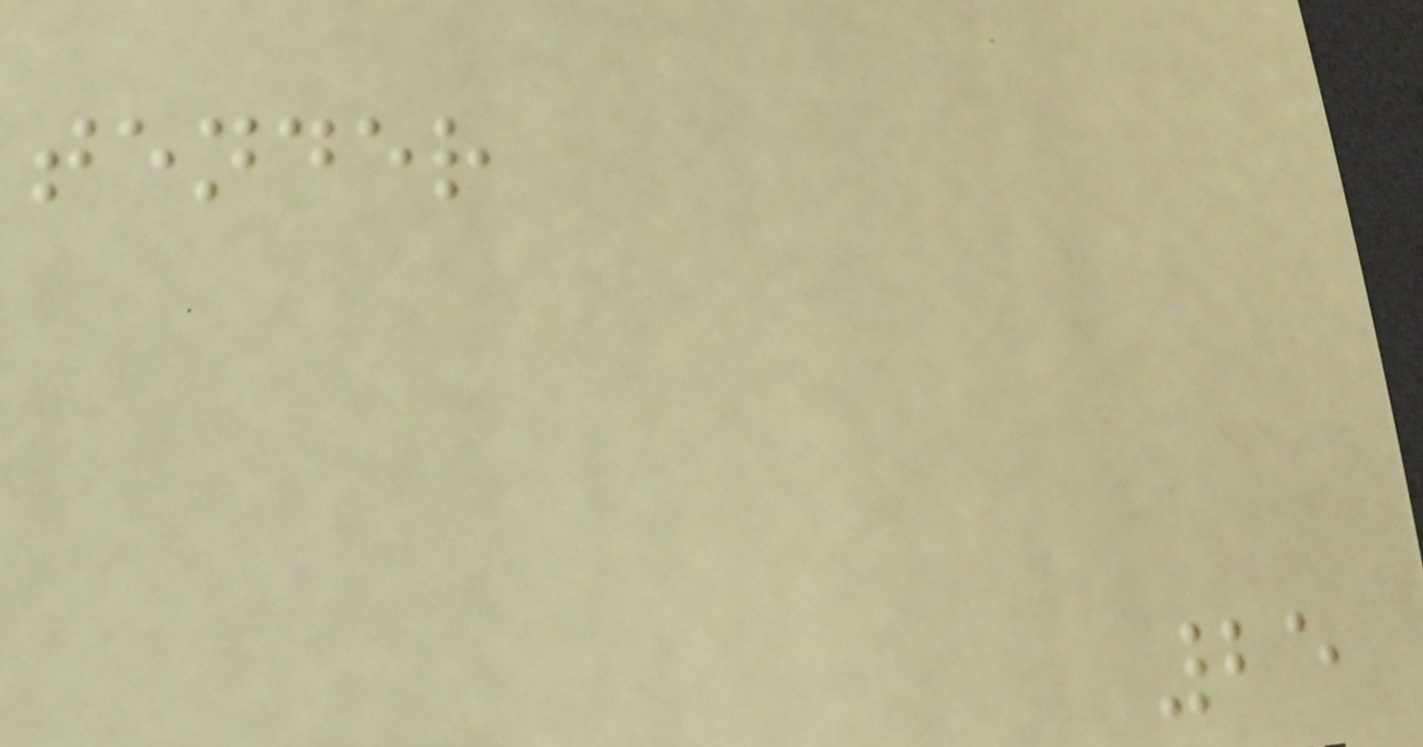tender
25
